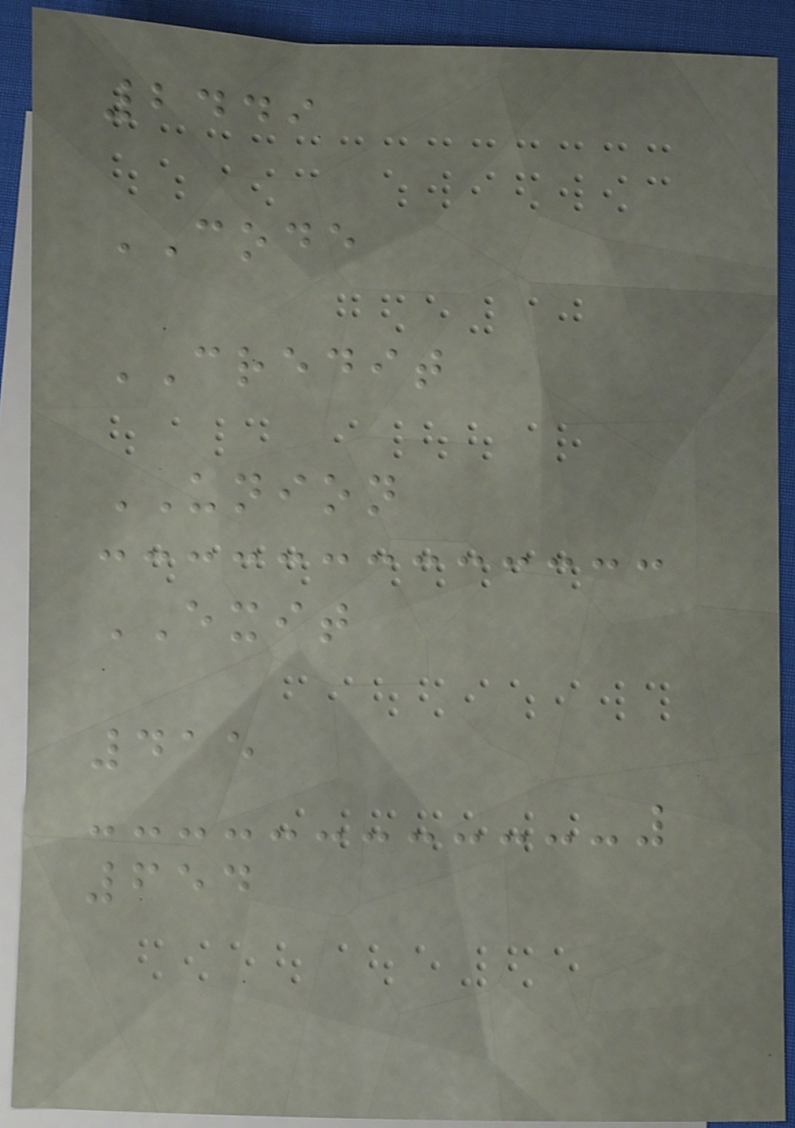2449
CODE
CREDIT
UNION
EXIT
415
654
